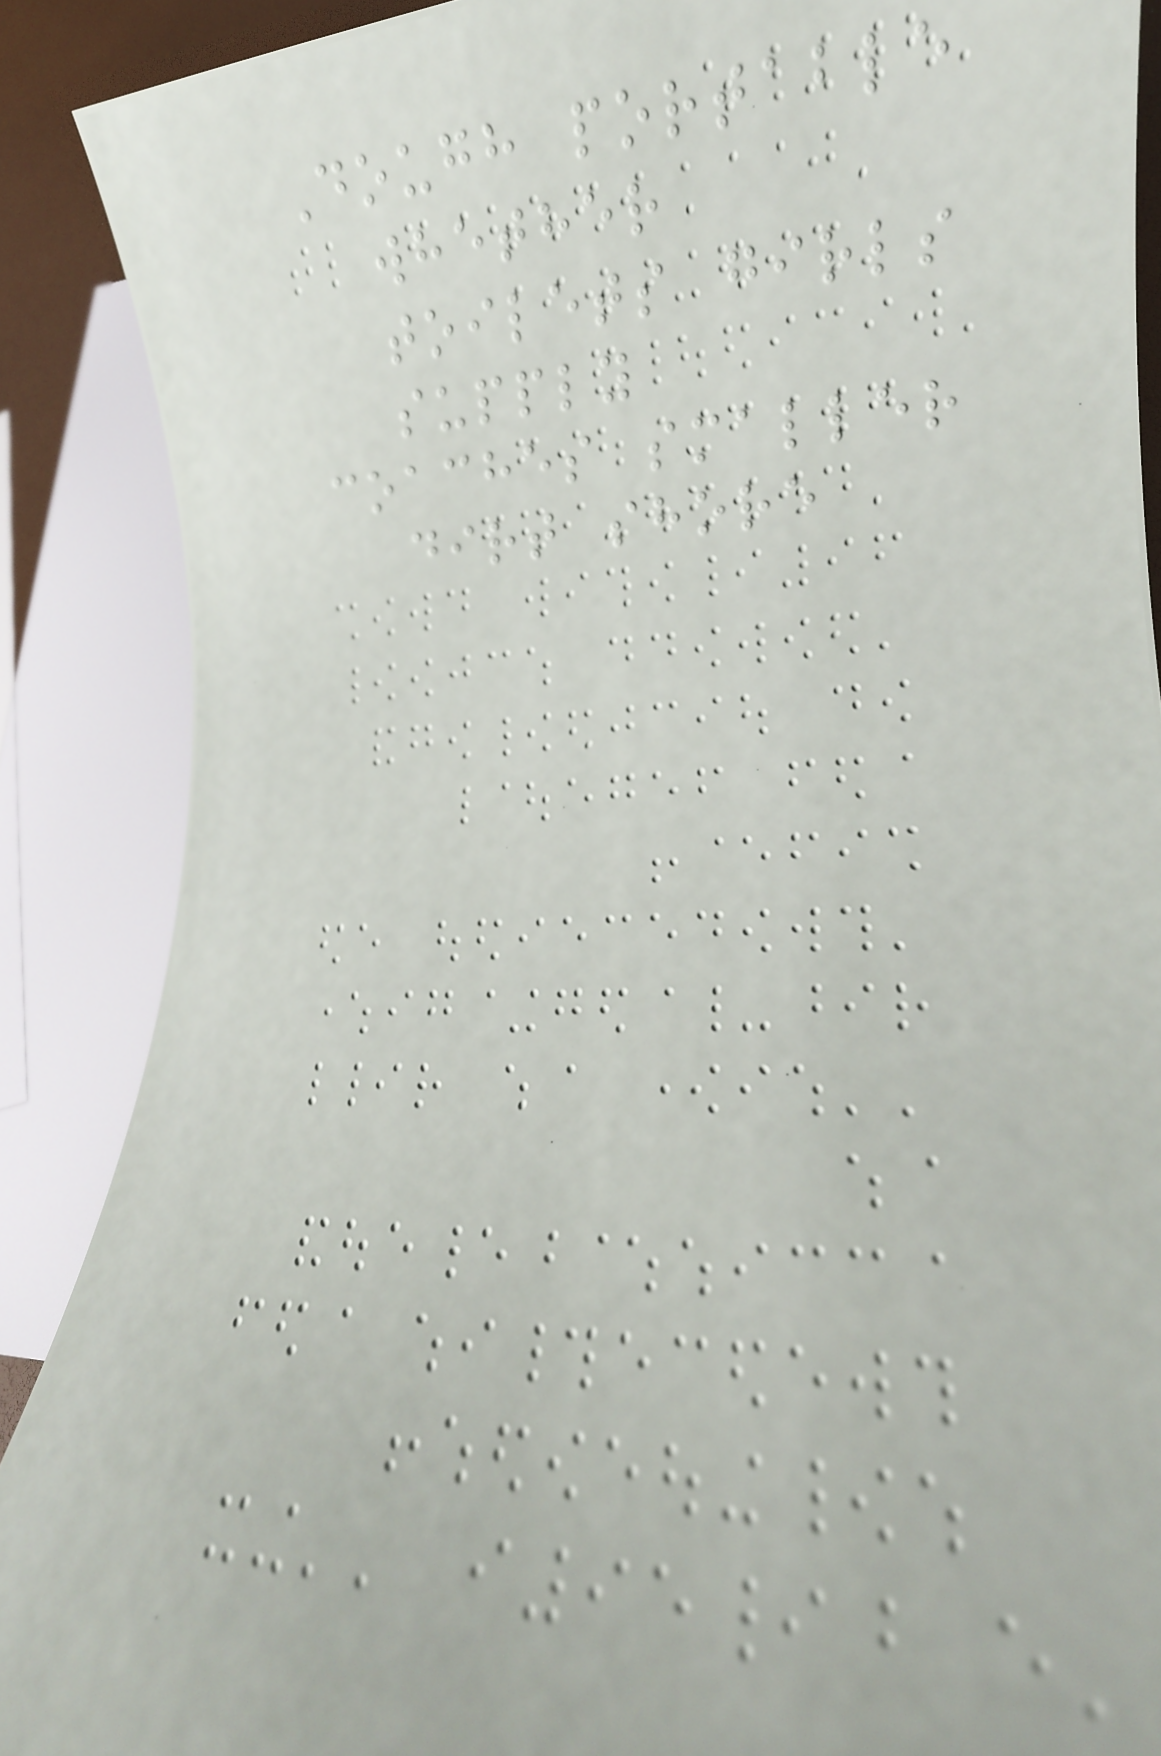Dough portable
whether
toilets girls
supply
coaches smaller
dirt shore
